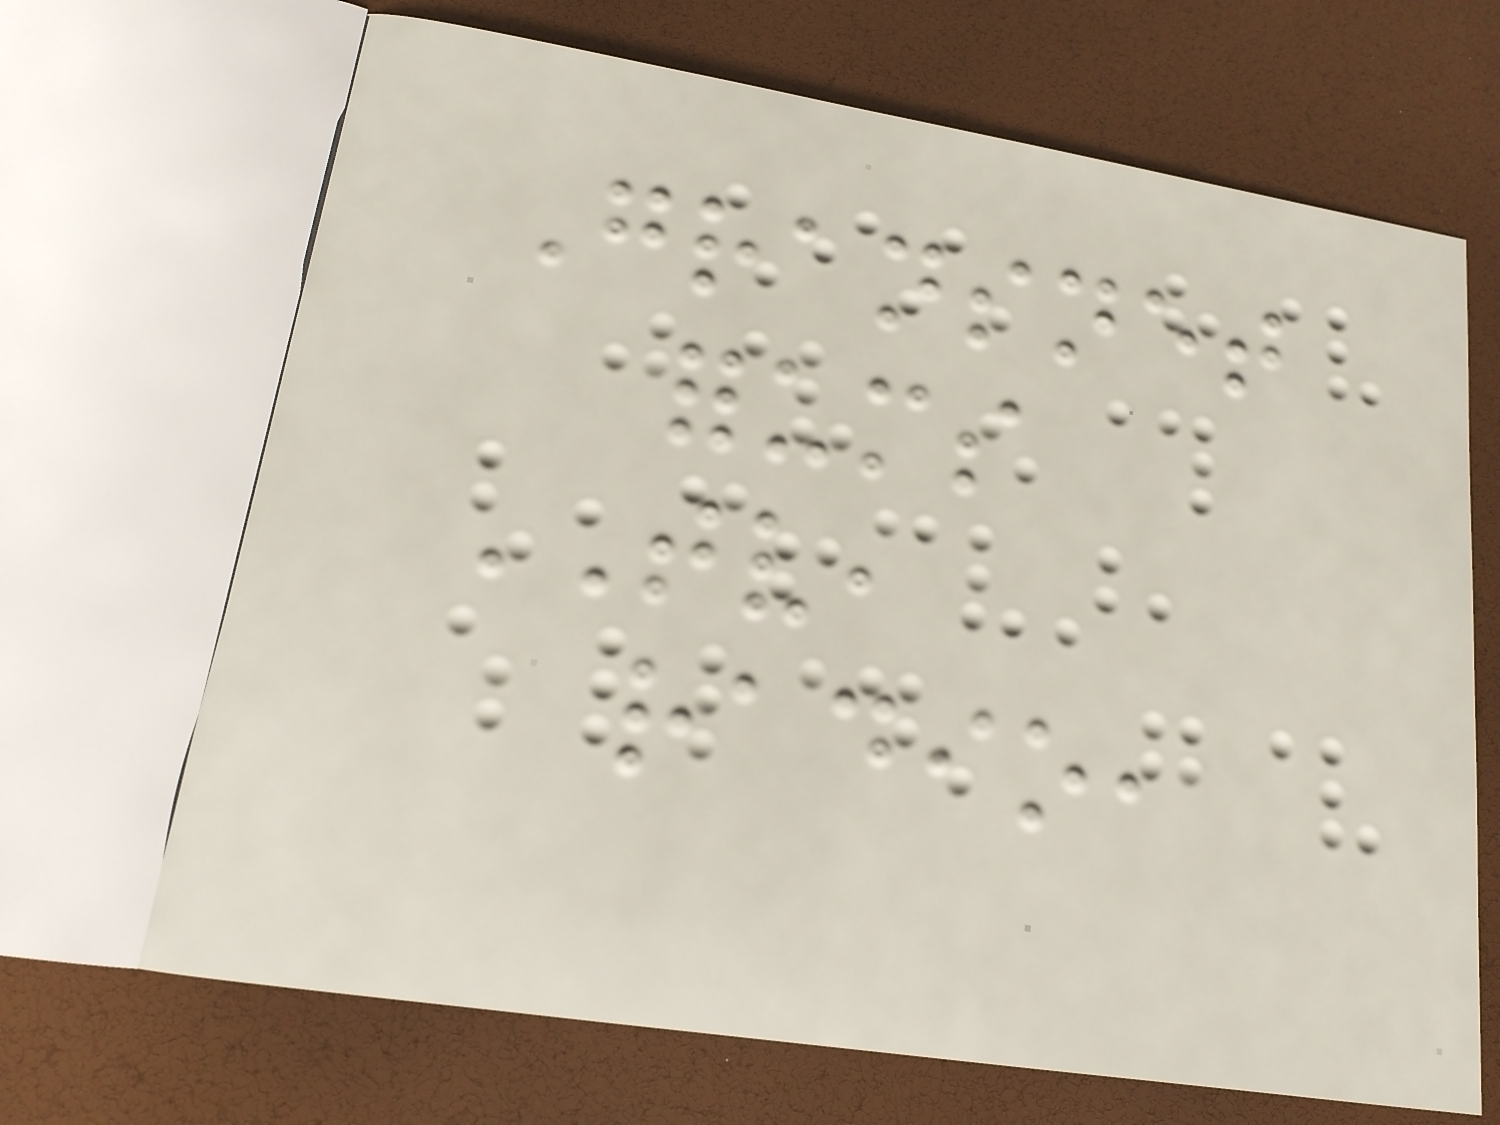Gransnet
forums
TV,
radio,
